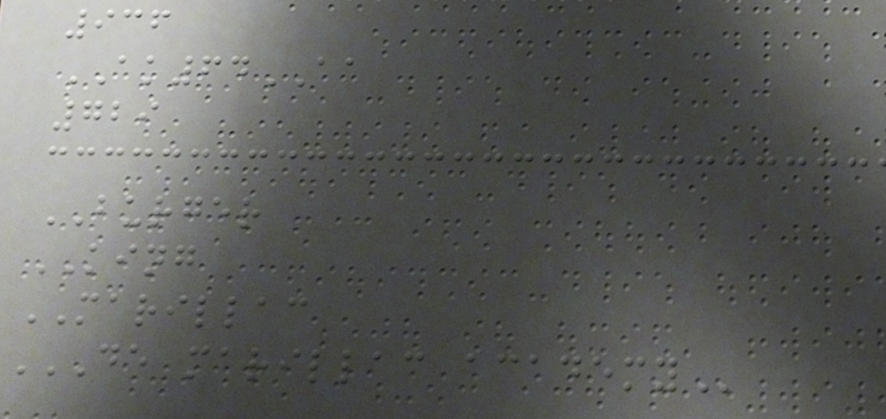936
AK64AA
729
BURGER
KING
MARILLAC
DE MARILLAC ACADEMY
